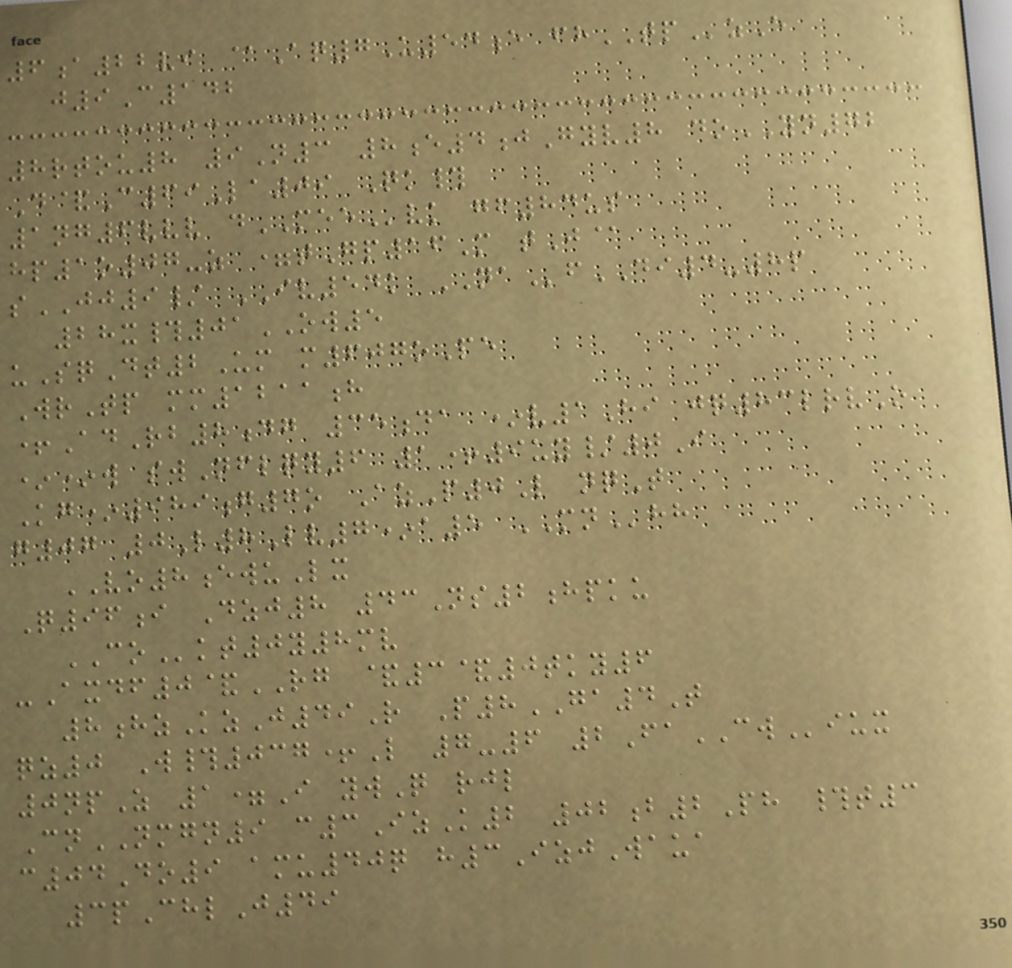6a22vi @Aq7U54e fhTPzE
j9C142
8rtou8 9N3 8e4jGyv8 doYN72
D&C69La09 Qk#
1ng6vvv dMEEvk gf84us
hp1o07-z =tGp16M tJ@
sJJ9/ IV54k NAfDI4-8p
28x#01OW5
uSqDt2Um m607oPe
WrTp mm1211h
+AdRb8dg 35da *v1Hi jq83lrvO
**w swNflqy6 1+9uy/0I
Kg*989g7o AzP0L nqT
g07 0L8Lv7*a5 MNhh
VO8ewuLx
Q96i Dzj8 43Ns2hpku
COkt0y8mv
-Axdf0&RG &3&0tky6
8hzKzJ49R P8GA4T
qz0 W#037+L 7-6 2FaCWiux
0npZ 1=I ywQ rjl
CnNMGN9 c3IzK2 02b2Ph #t3
c04Do9 amu40q h3IzjWaua
3pChlJ49
